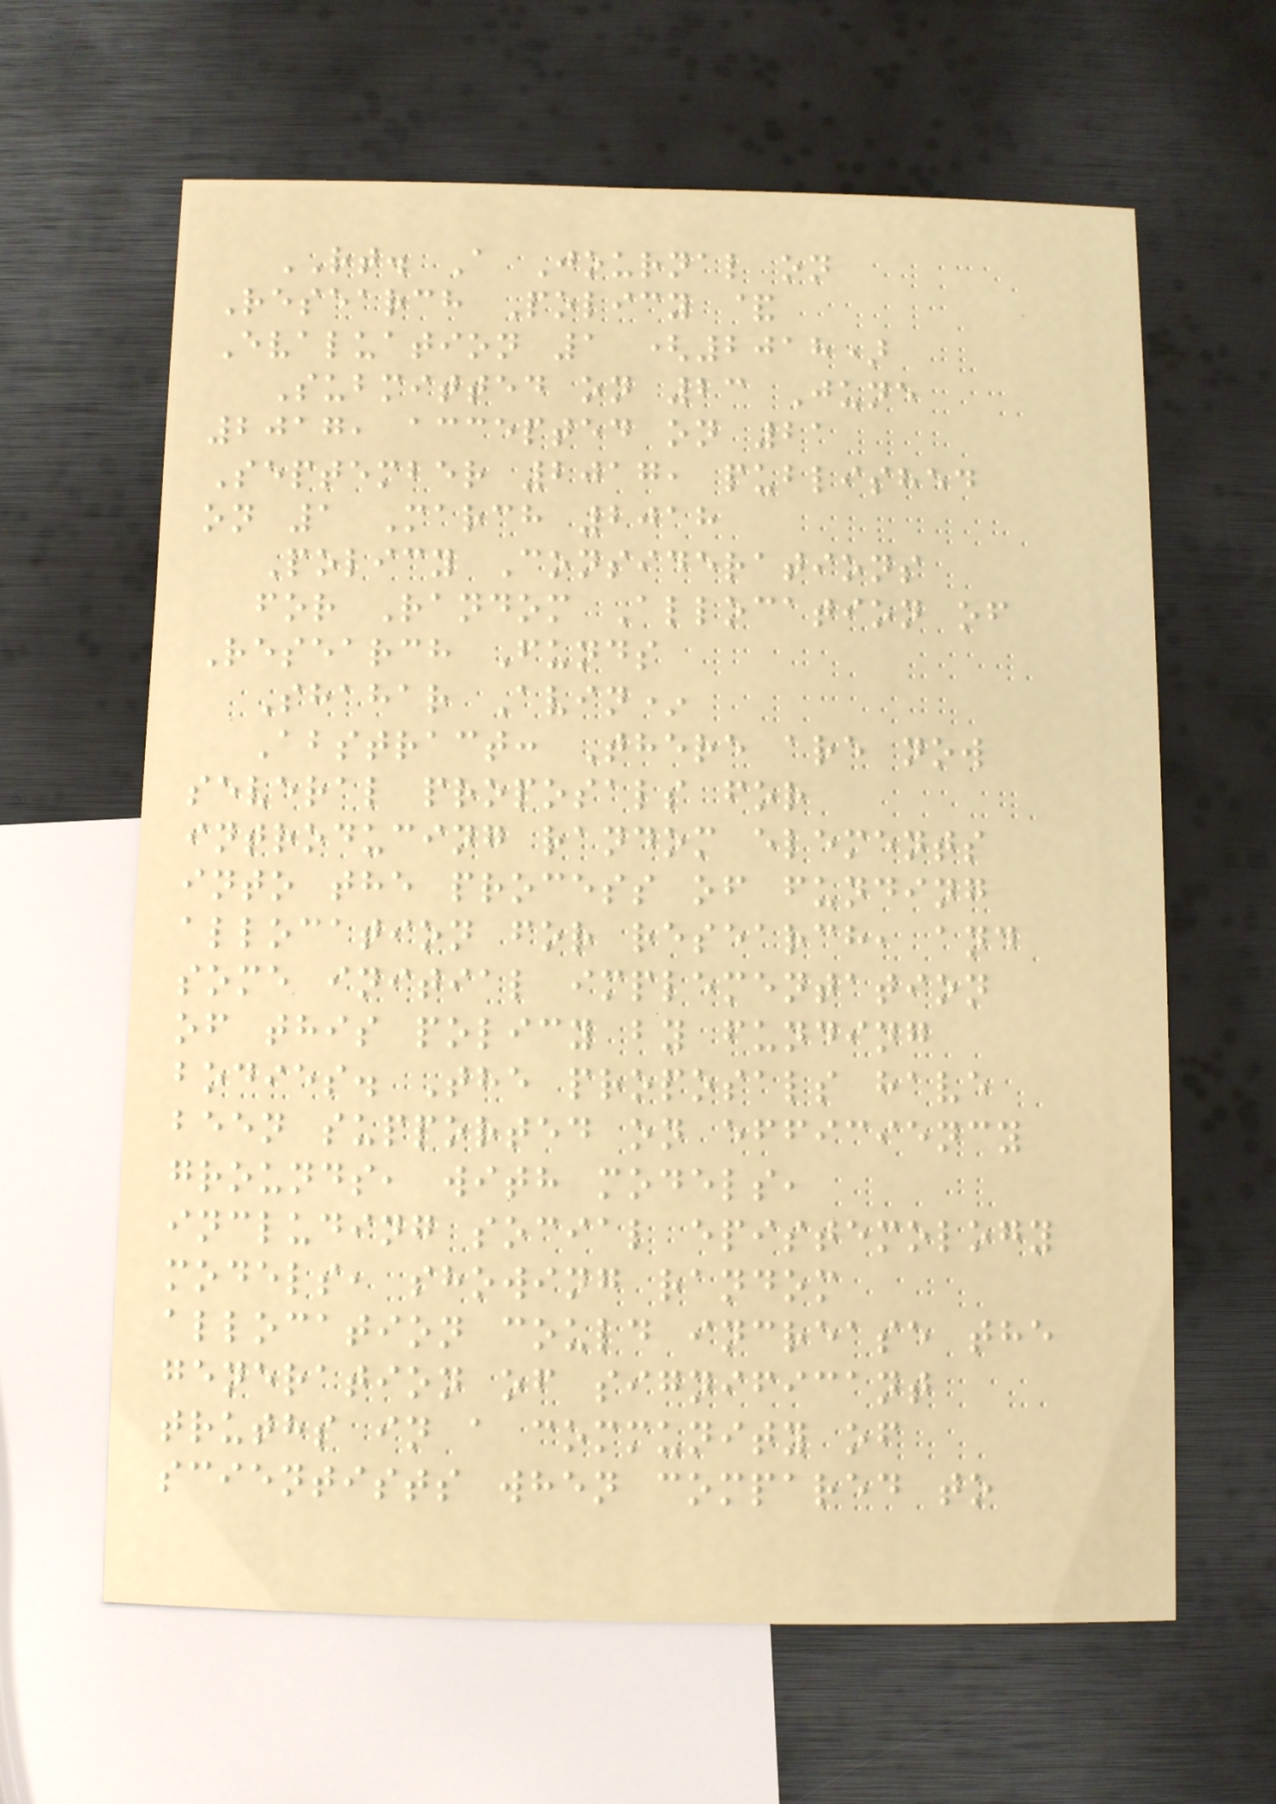RT. A Journal on
Research Policy &
Evaluation 1 (2018)
Submitted on 23 June
2017, accepted on 21
September 2017, published
on 1 March 2018
Policy Considerations
for Random Allocation of
Research Funds
Shahar Avin*
Abstract: There are now
several proposals for
introducing random elements
into the process of funding
allocation for research, and
some initial implementation
of this policy by funding
bodies. The proposals have
been supported on efficiency
grounds, with models,
including social epistemology
models, showing random
allocation could increase the
generation of significant
truths in a community of
scientists when compared to
